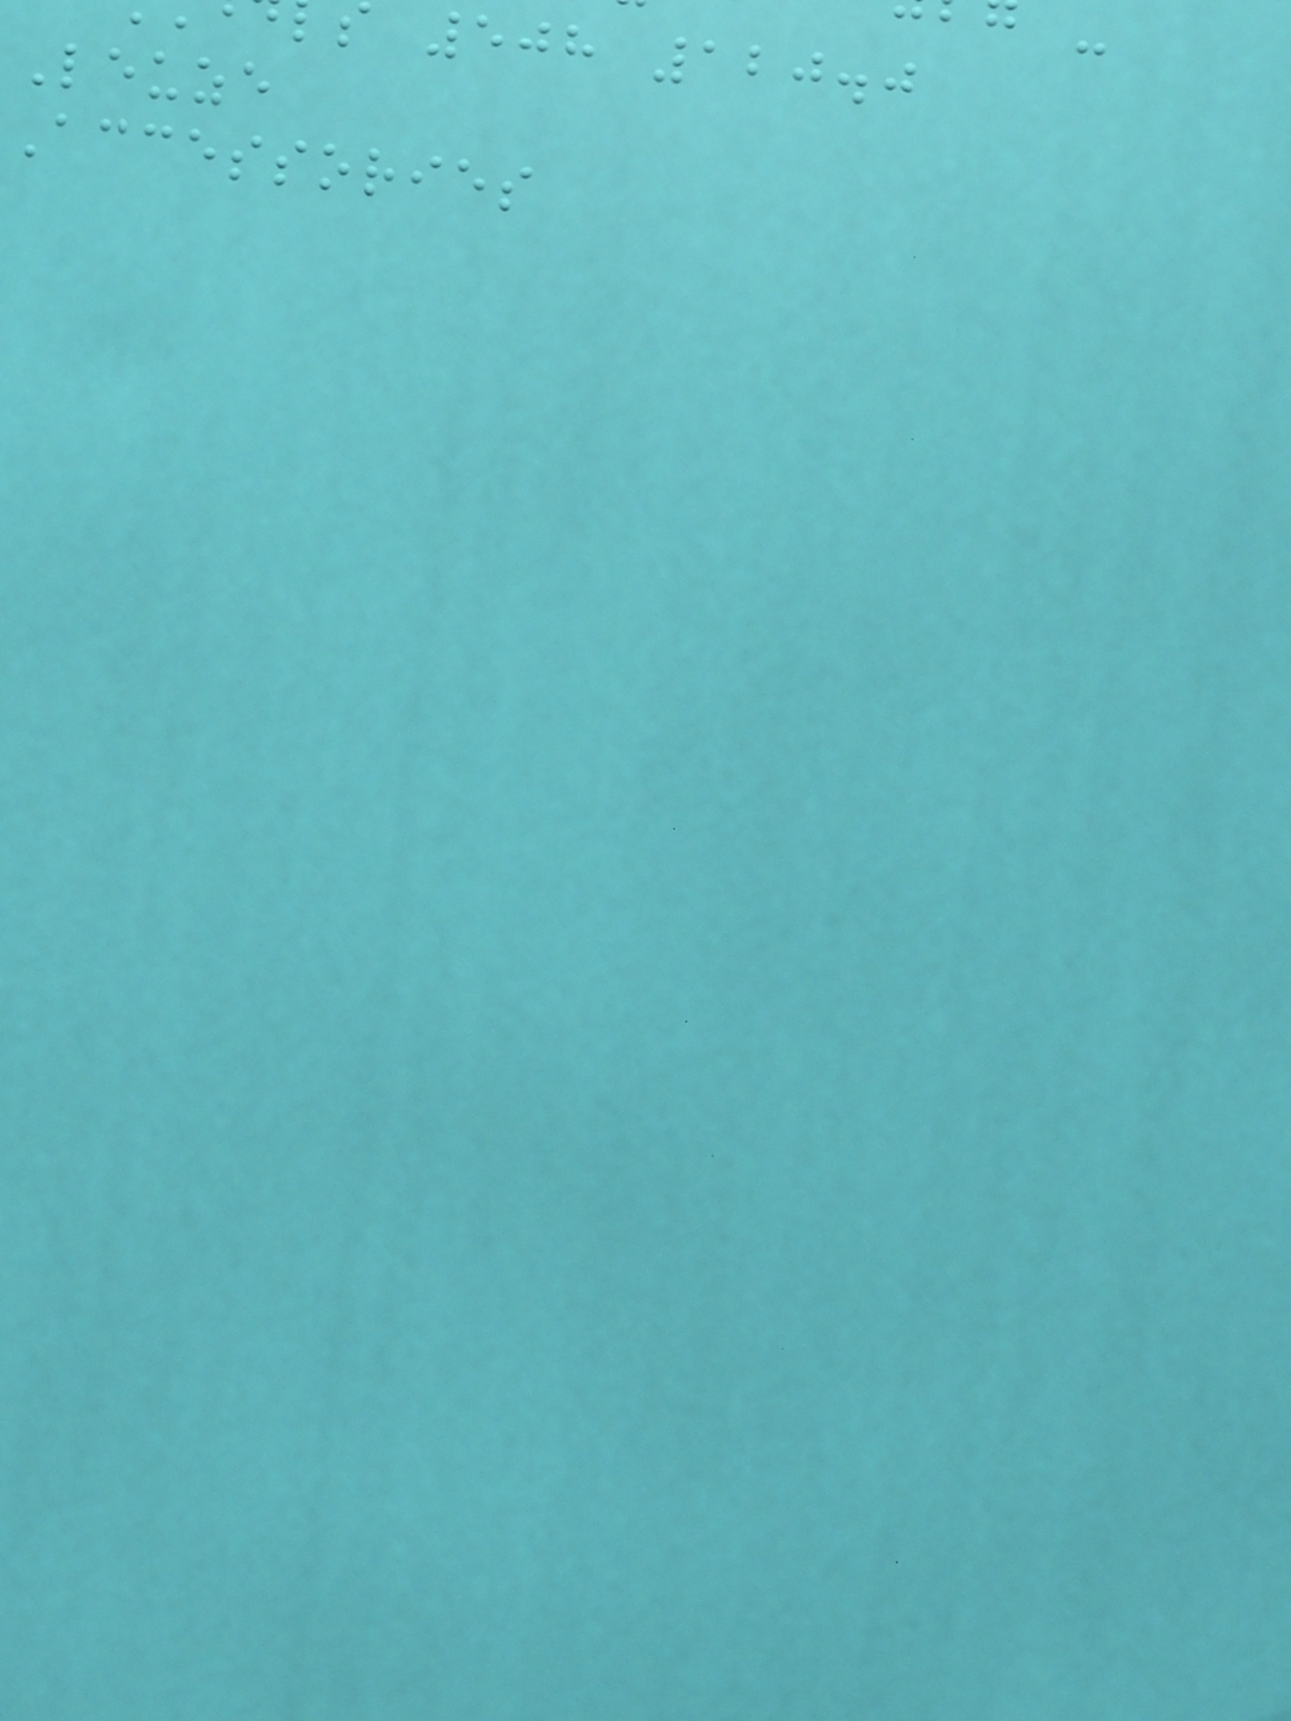508 120.0
Leuze
Accessories
